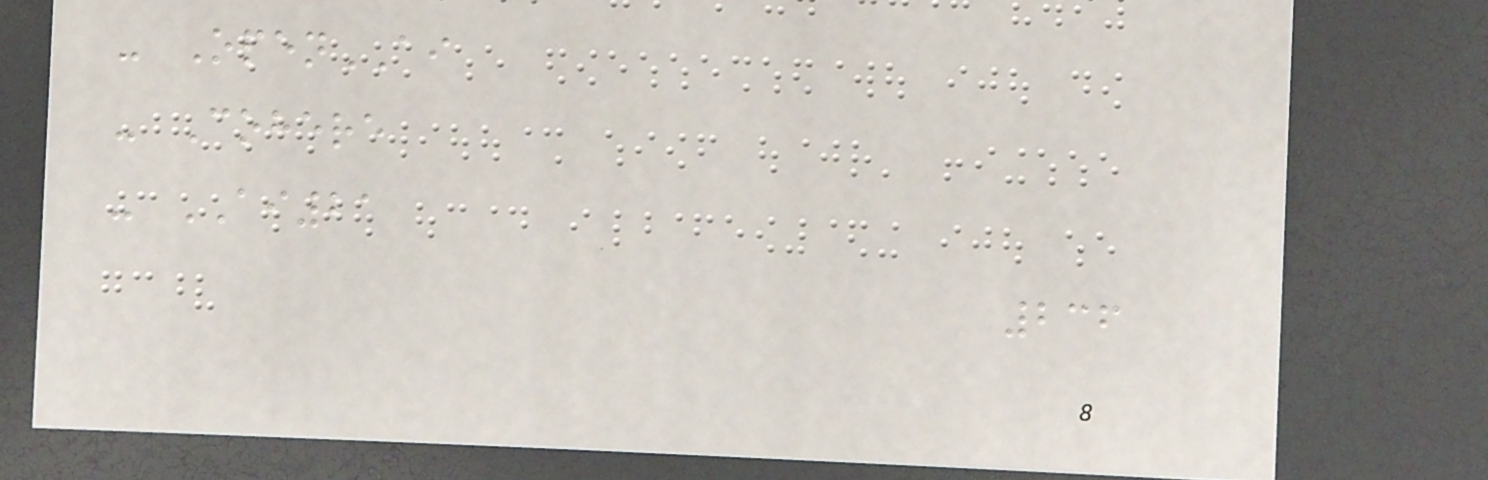- OpenAI
- Cohere
- AI21
236
